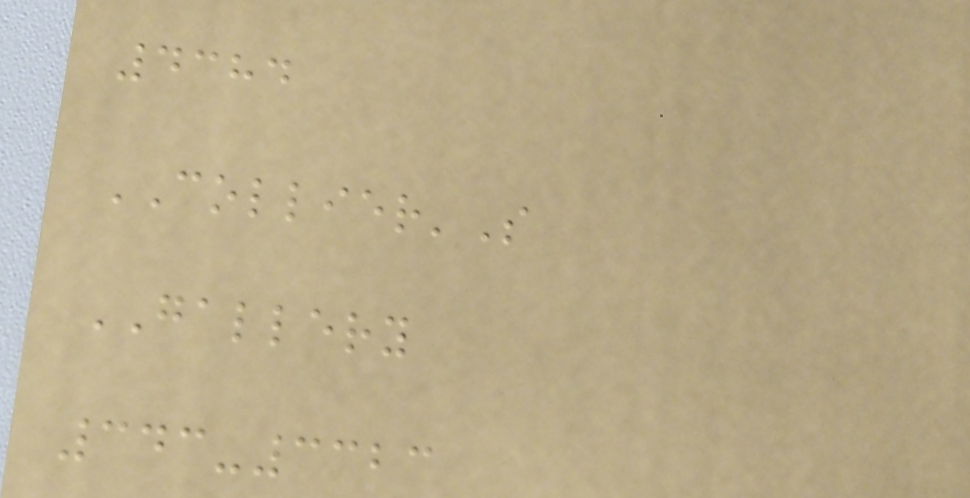4384
COLLIER'S
GALLERY
343-3323
